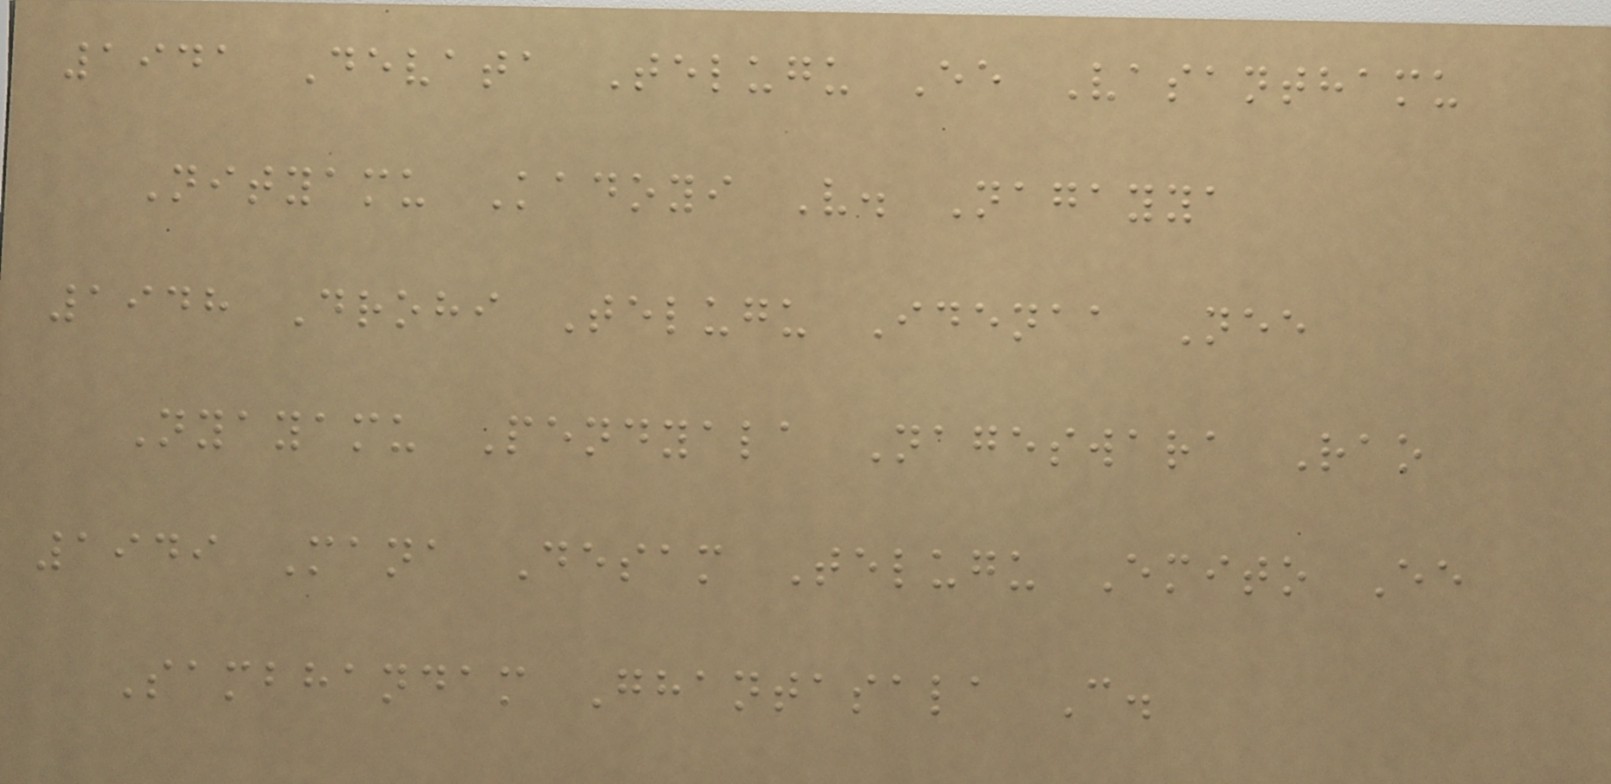1941 Devata Telugu Ee Vasanthamu
Nityamu Kadoyi V. Nagayya
1948 Drohi Telugu Idenaa Nee
Nyayamu Pendyala Nageswara Rao
1949 Mana Desam Telugu Emito Ee
Sambhandam Ghantasala C.
